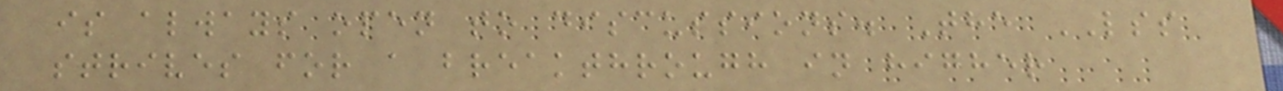is always open to discussions. The LSS
strives for a breakthrough in higher
